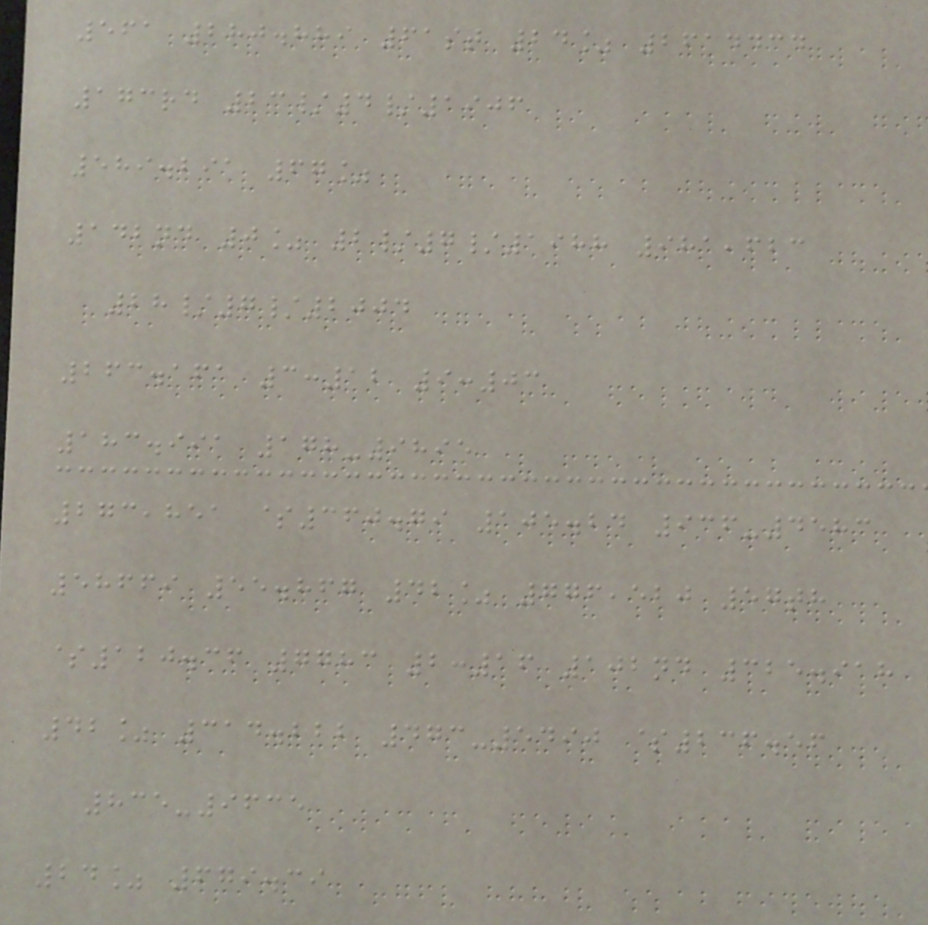561 280.889 61st 24% 2614434
173rd 23/4/1906
589.291 67%
142nd 0% 2/7/1988 981,623
28/7/2004
263.161 3:12 9:03
183.991 178-9895
273,851 $360.79 105.24 936-4583
58669 55.867 42% 776,520 57th
$120.36 7783 2:16 102nd 325.918
42% 314.222 473-5490 $236.56
835-9635
24% 679.39
